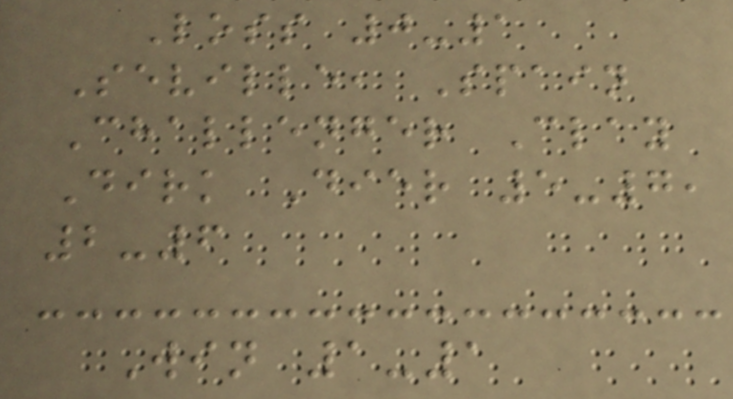Loss 0-1
Seville, Spain
Challenger Clay
Dirk Dier 5-7,
2-6
Win 1-1
